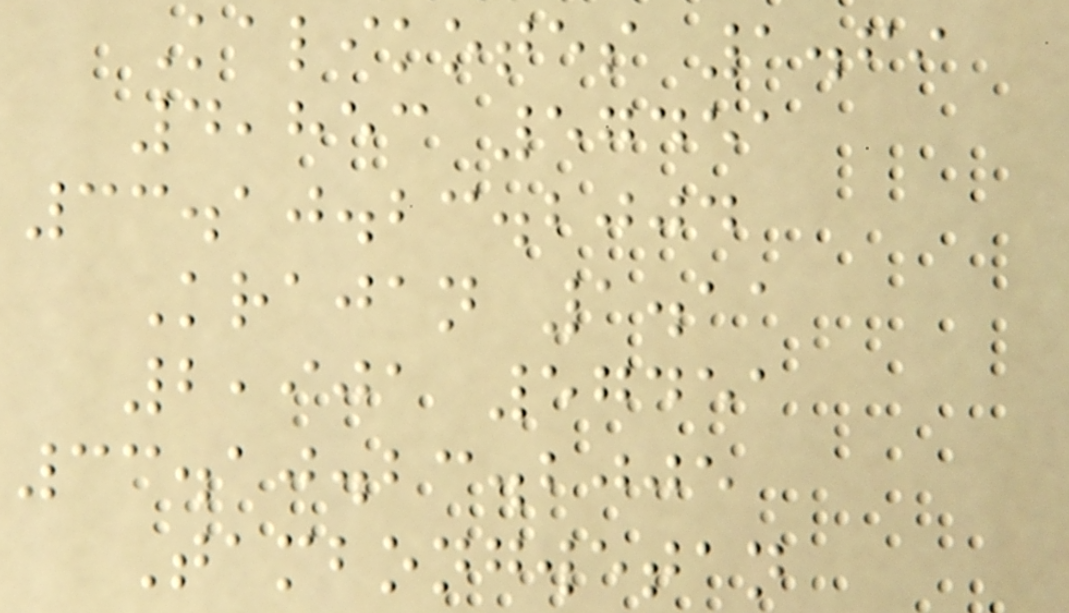Kalikotes 1.69
4,853 57451
33.10.23.2004
Krajan 1.11
2,901 57451
33.10.23.2005
Tambongwetan
